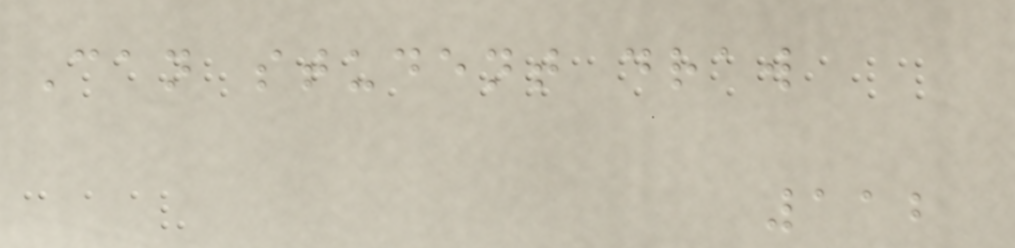Can student draw
112
